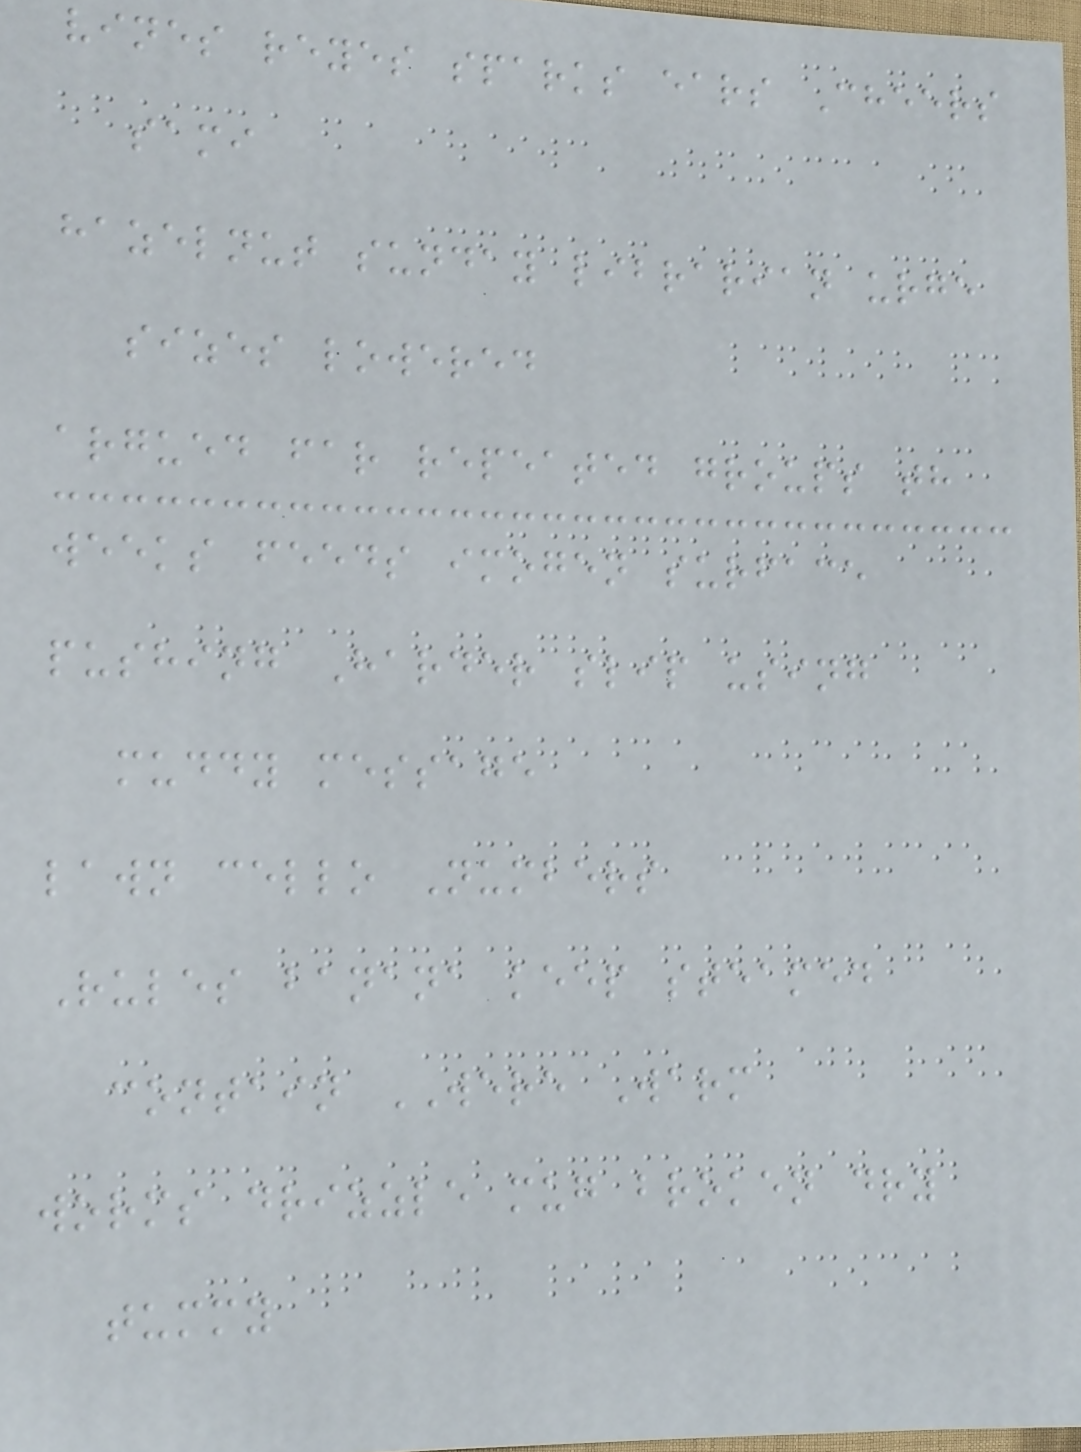vines reyes sparks ears Cheers
sami
hazelnut sunday librarian urge
sizes lowered
argued far repeated groups th
weeks feeds imogen surface
pushing Harder slip using
muddy message
lawn cello Numbers
Rules banana keep steamed
contain WERE Warm
worms drizzle mug broken dry
tummy
